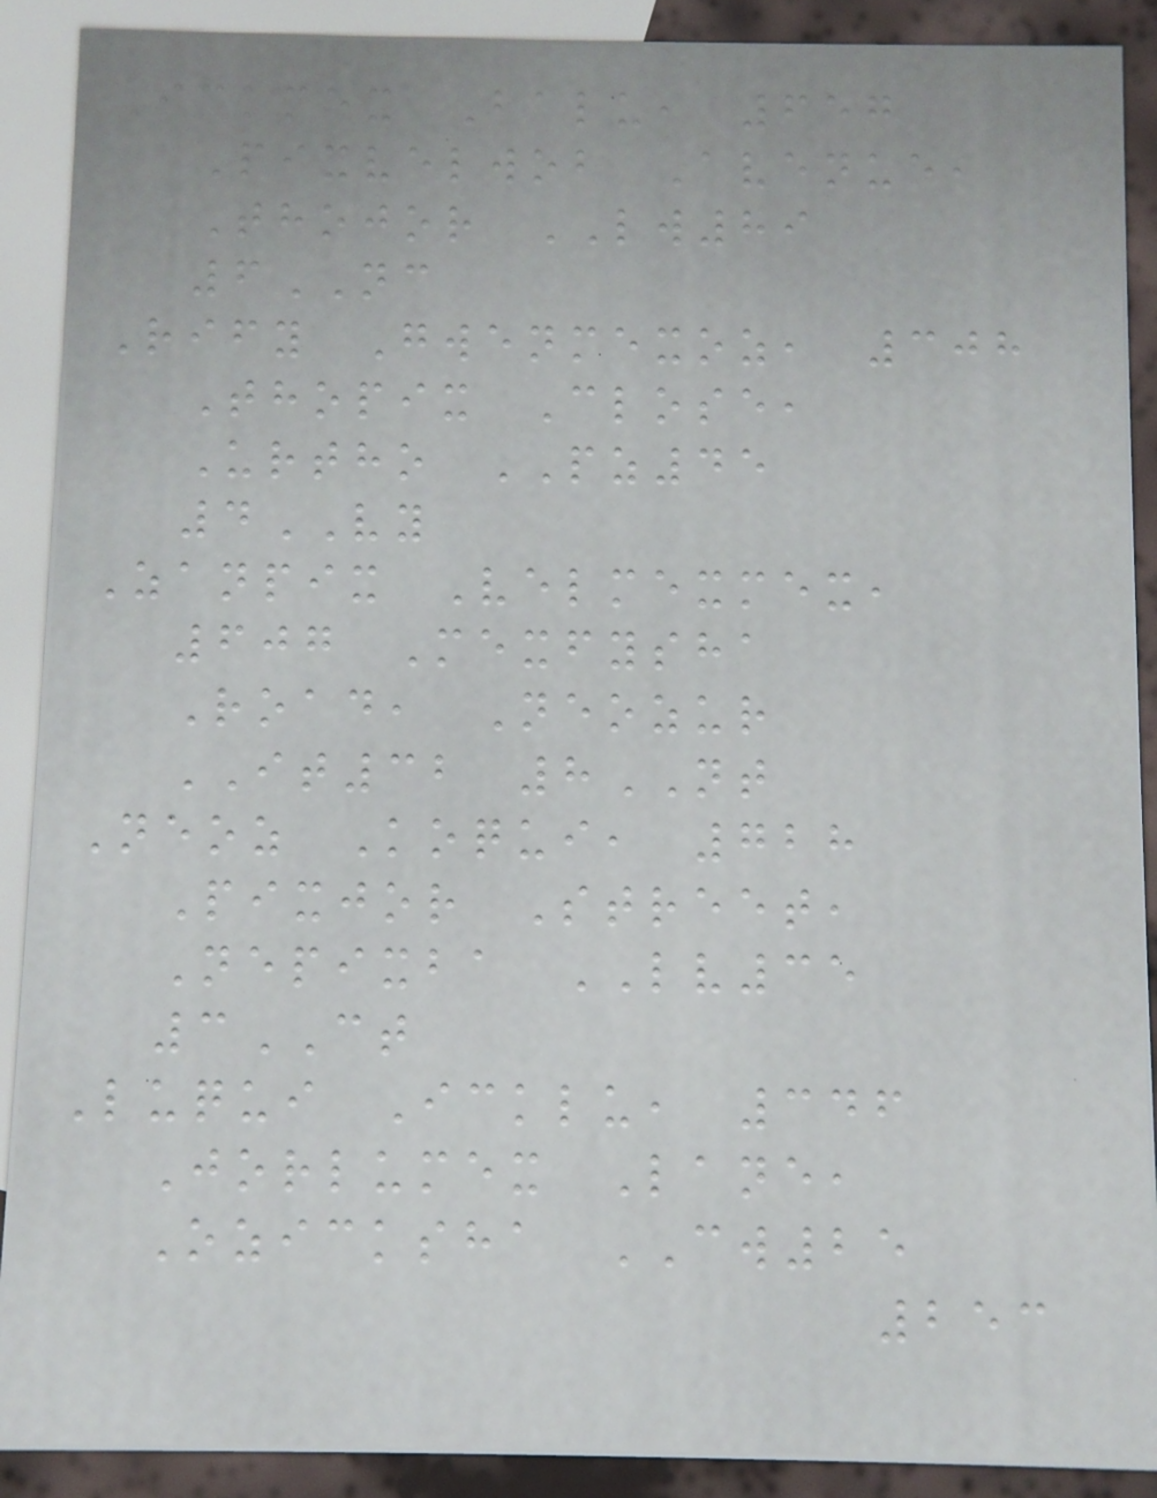Ickmex Balu, 657
Pixvelwob Avenue,
Thojor LW89
6NC
Rify Gwenmexoz, 308
Thopix Close,
Urtho PZ45
4VY
Zanpix Velmexmex,
607 Mexfysha
Road, Neozur
IT32 8NT
Neoz Koqui, 728
Pixjor Street,
Nepixba LV35
3CT
Luqui Icklu, 346
Jorlumex Lane,
Ozicksha CW25
253
